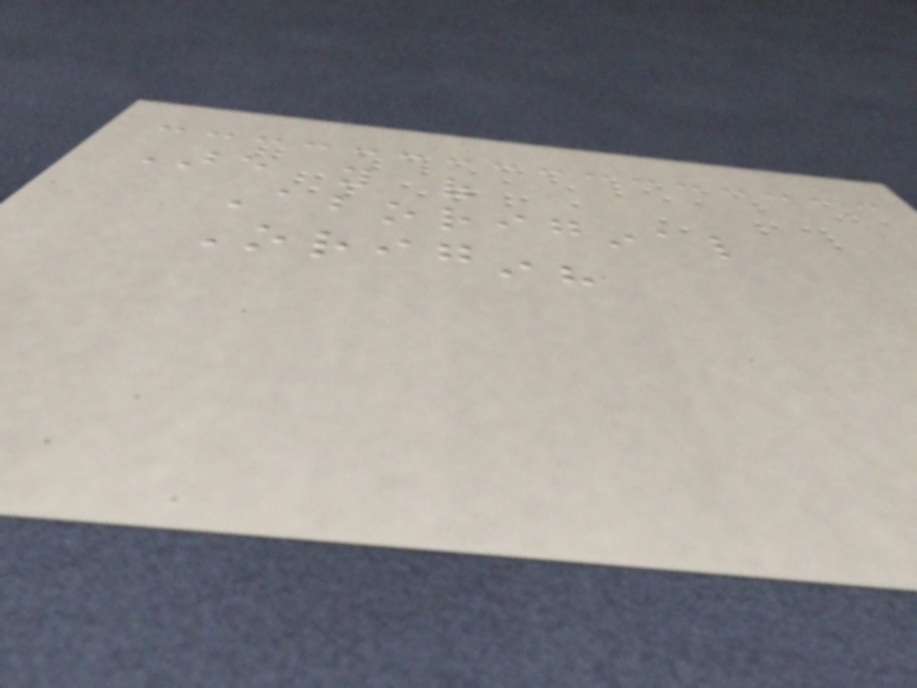Are you of
Aboriginal
Origin?
